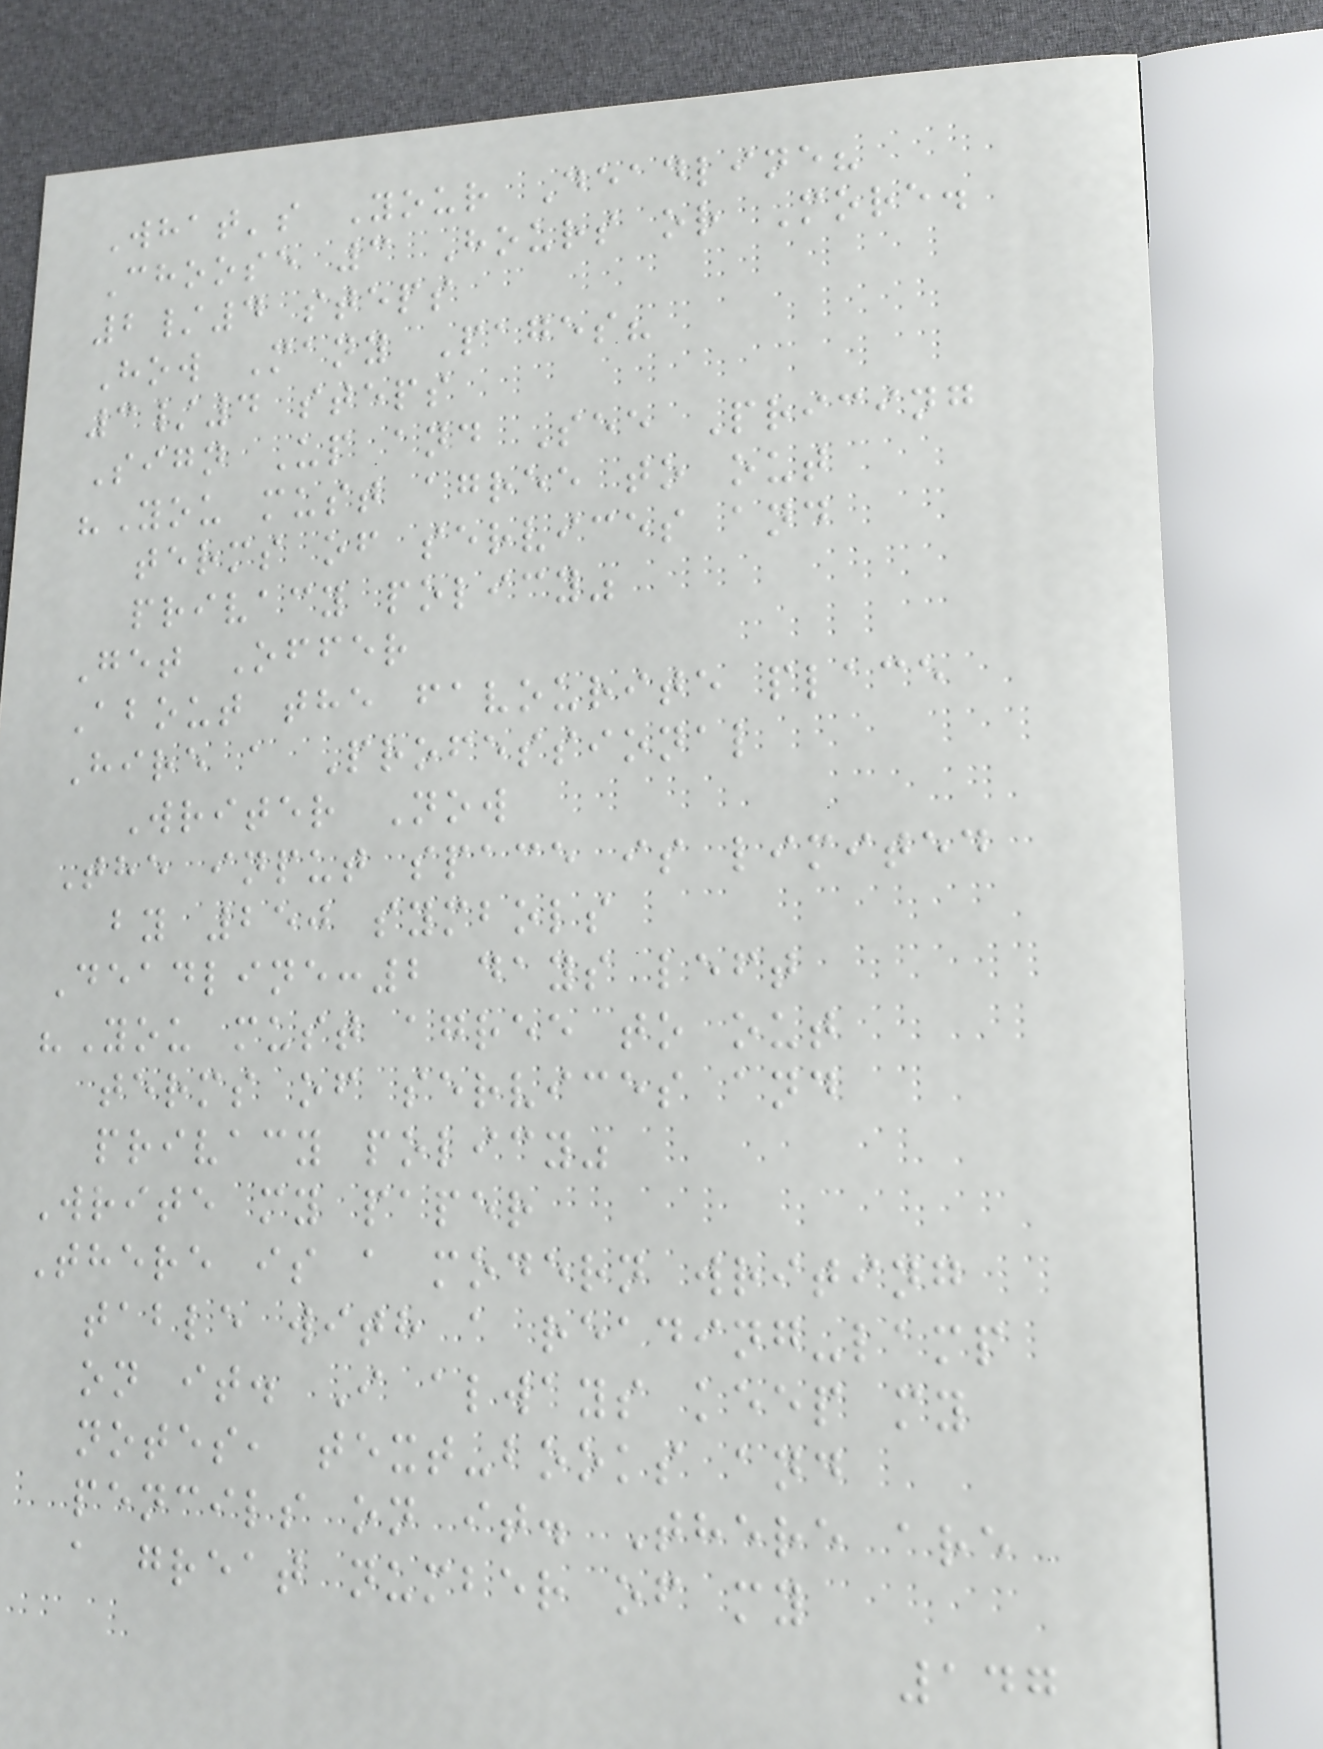What's Your Deadline?
Choose 3 Hours or More.
2/4 steps
How Many Pages?
3/4 steps
Sign Up and See Pricing
"You must agree to out
terms of services and
privacy policy"
Get Offer
About the favourite place
Hire a Professional
Writer Now
The input space is limited
by 250 symbols
Deadline:2 days left
"You must agree to out
terms of services and
privacy policy"
Write my paper
There is a modern writing
table with a reading-lamp
on it. I always keep my
notes, text-books and
pencils on it. There are
a great number of my
147
